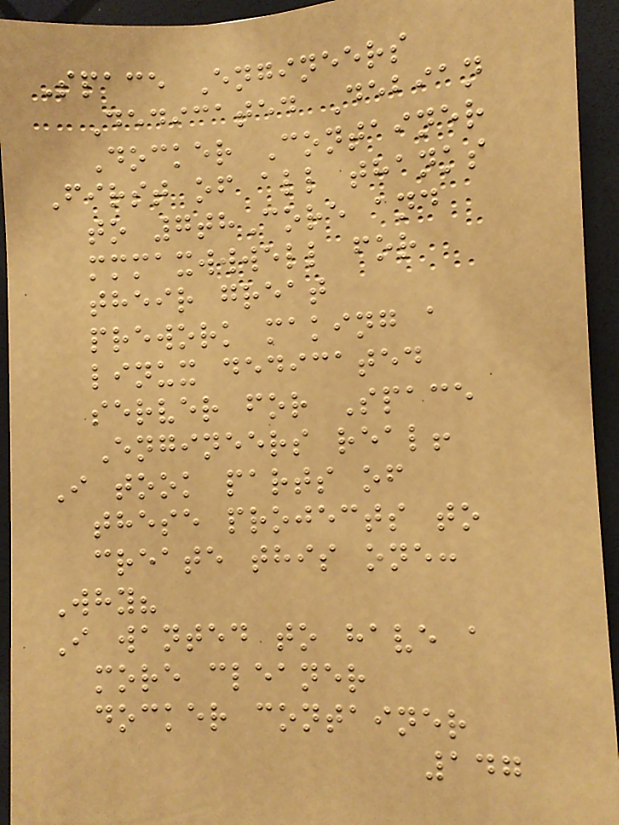Space Engineers
Dedicated Debian
Docker Container
First of all thanks
to 7thCore and
mmmaxwwwell for
their great
prework making a
linux dedicated
server for Space
Engineers real!
I took parts of
these projects to
create this one:
Why?
I wanted to have a
more cleaner
docker container
147
